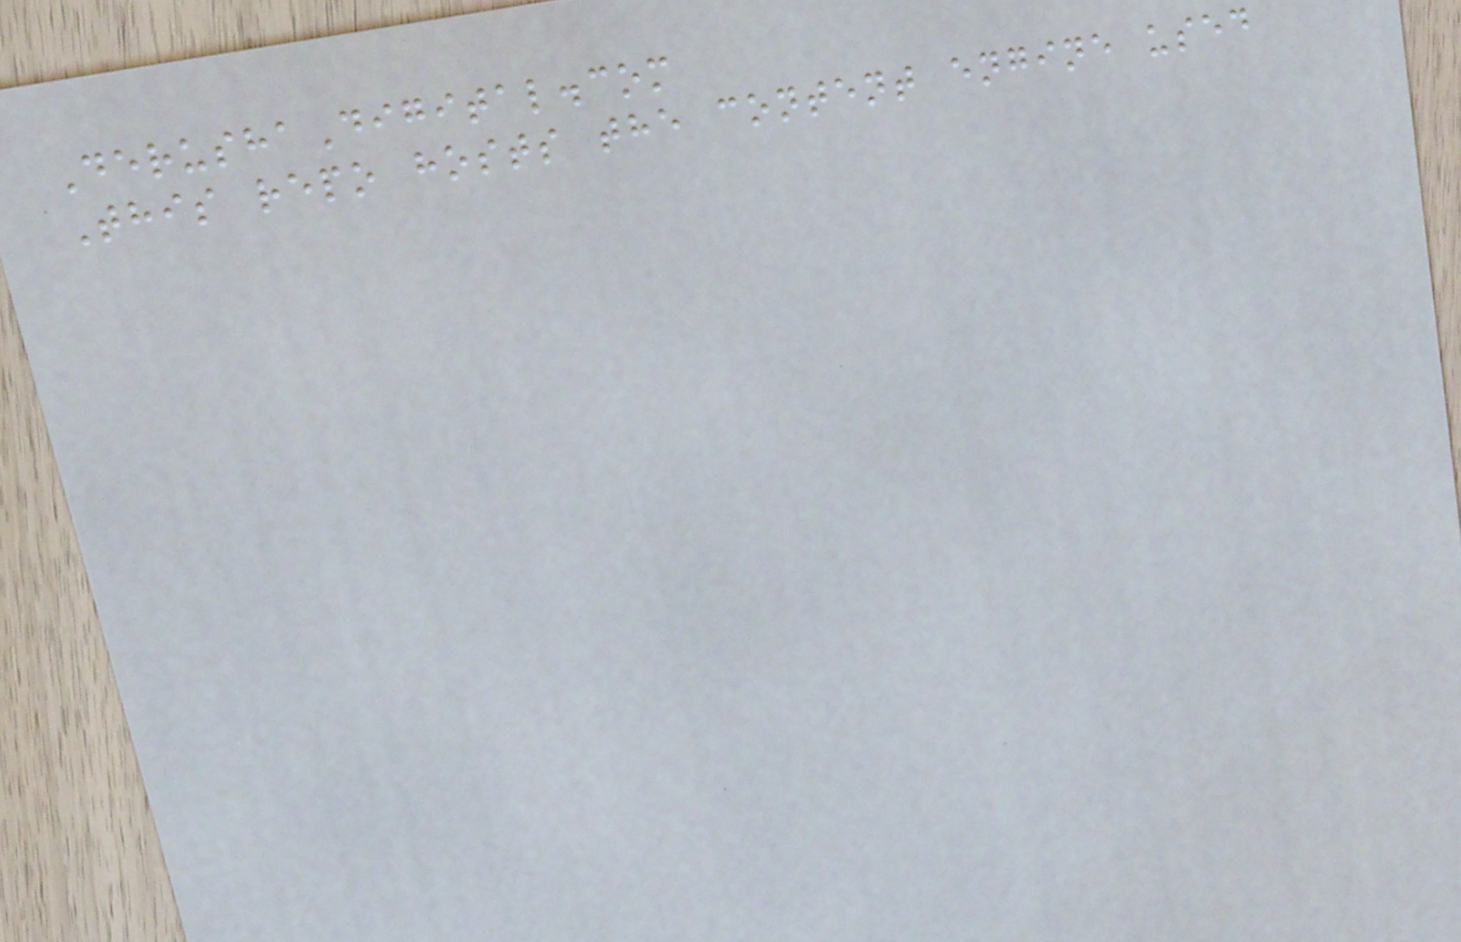DerushaDigital.com
This repo hosts the content engine used
